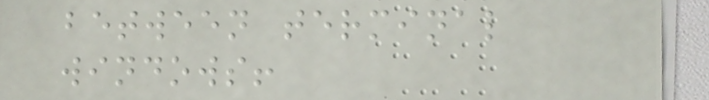between terminal
windows!
